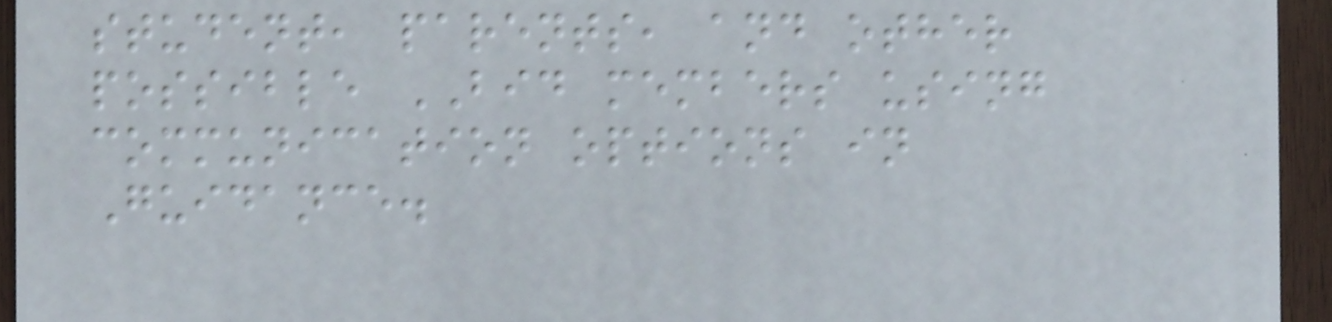student, parents, and other
possible BID members using
communication options in
Guidance.
